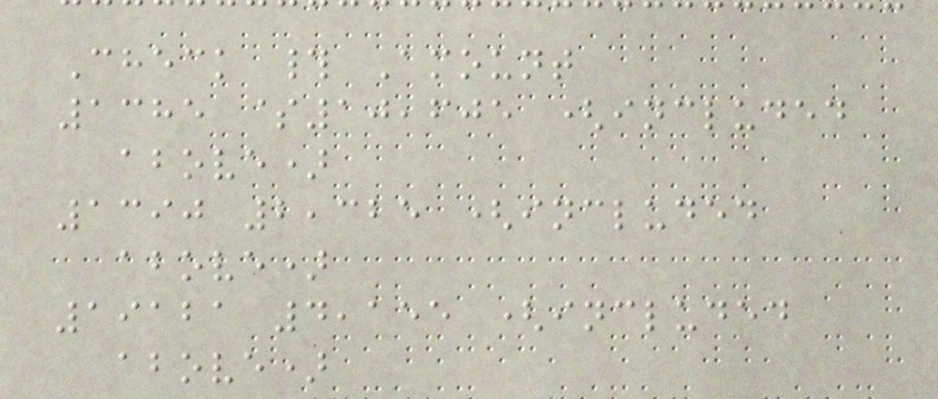Check # Amount
1385 $10,605 (included
above)
1390 2,325 (included
above)
19121 4,155 (included
above)
